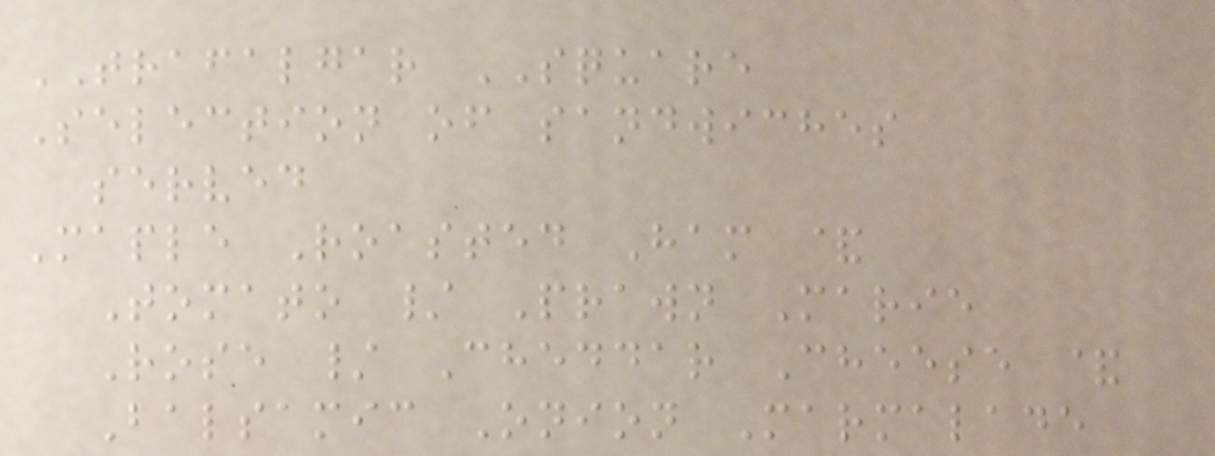TRAFALGAR SQUARE
Selection of sandwiches
served
Maple Roasted Ham &
Tomato / Prawn Marie
Rose / Cheddar Cheese &
Balsamic Onion Marmalade
